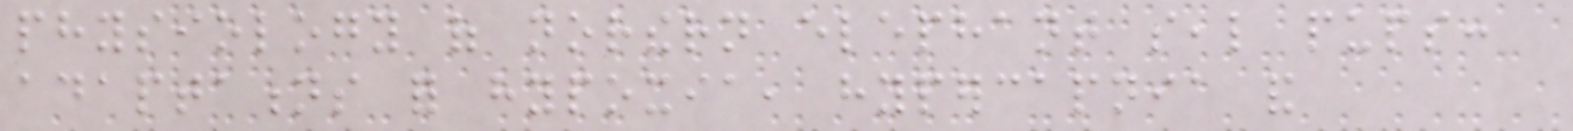physiology of northern elephant seal pups:
adaptations for hypoxia, hypercapnia and
